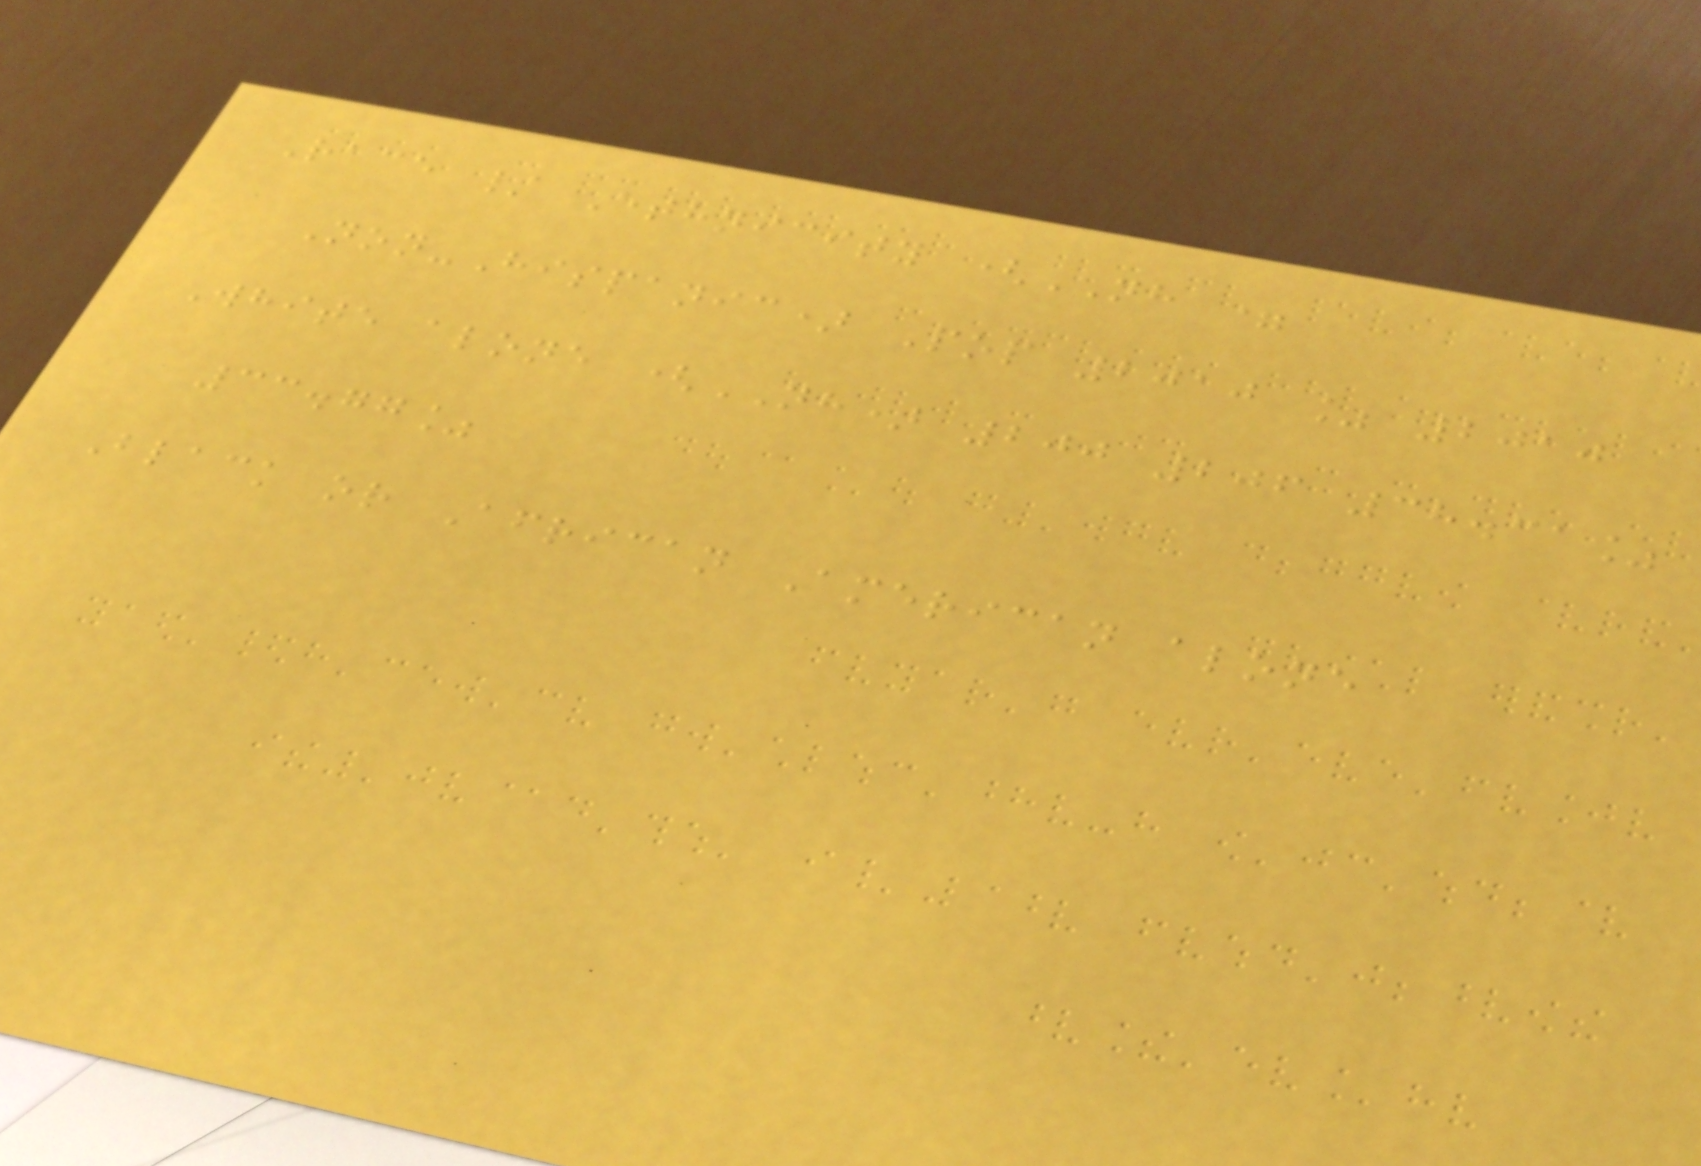Race / Ethnicity (NH =
Non-Hispanic) Pop 2010 % 2010
White alone (NH) 200 206 38.31%
33.77%
Black or African American alone
